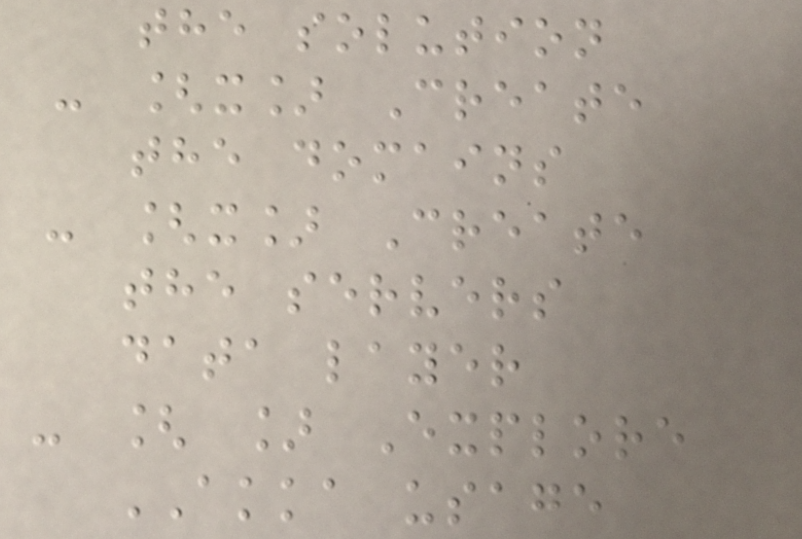the solution
- [x] Create
the domains
- [x] Create
the servers
data layer
- [ ] Explore
AKKA usage
